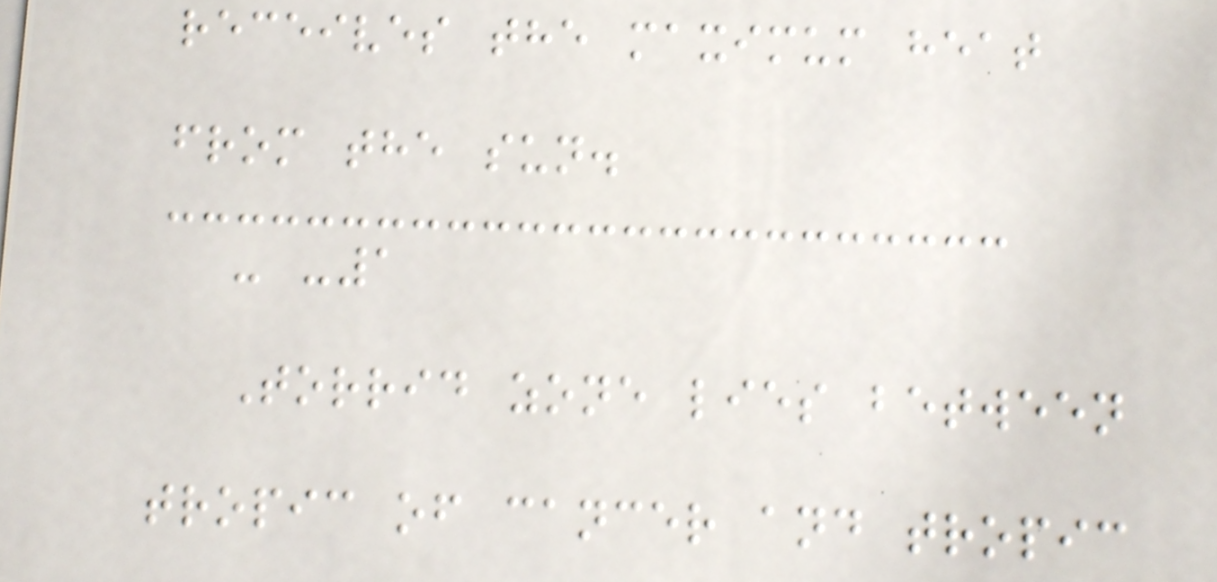receives the maximum heat
from the sun.
- -1
Torrid zone lies between
tropic of cancer and tropic
